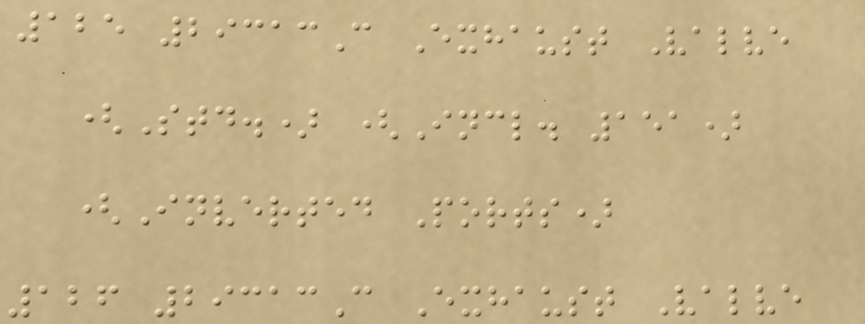125 29313C Exhaust Valve
(Std.) (Incl. 151)
(Inverted Ports)
126 29313C Exhaust Valve
